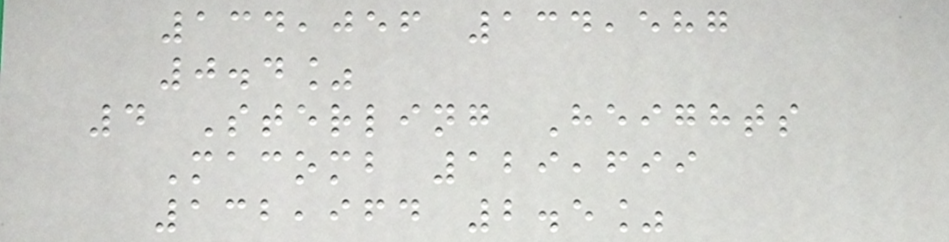134,056 134,587
0.4%
4 Sterling Heights
Macomb 129,699
132,964 2.5%
